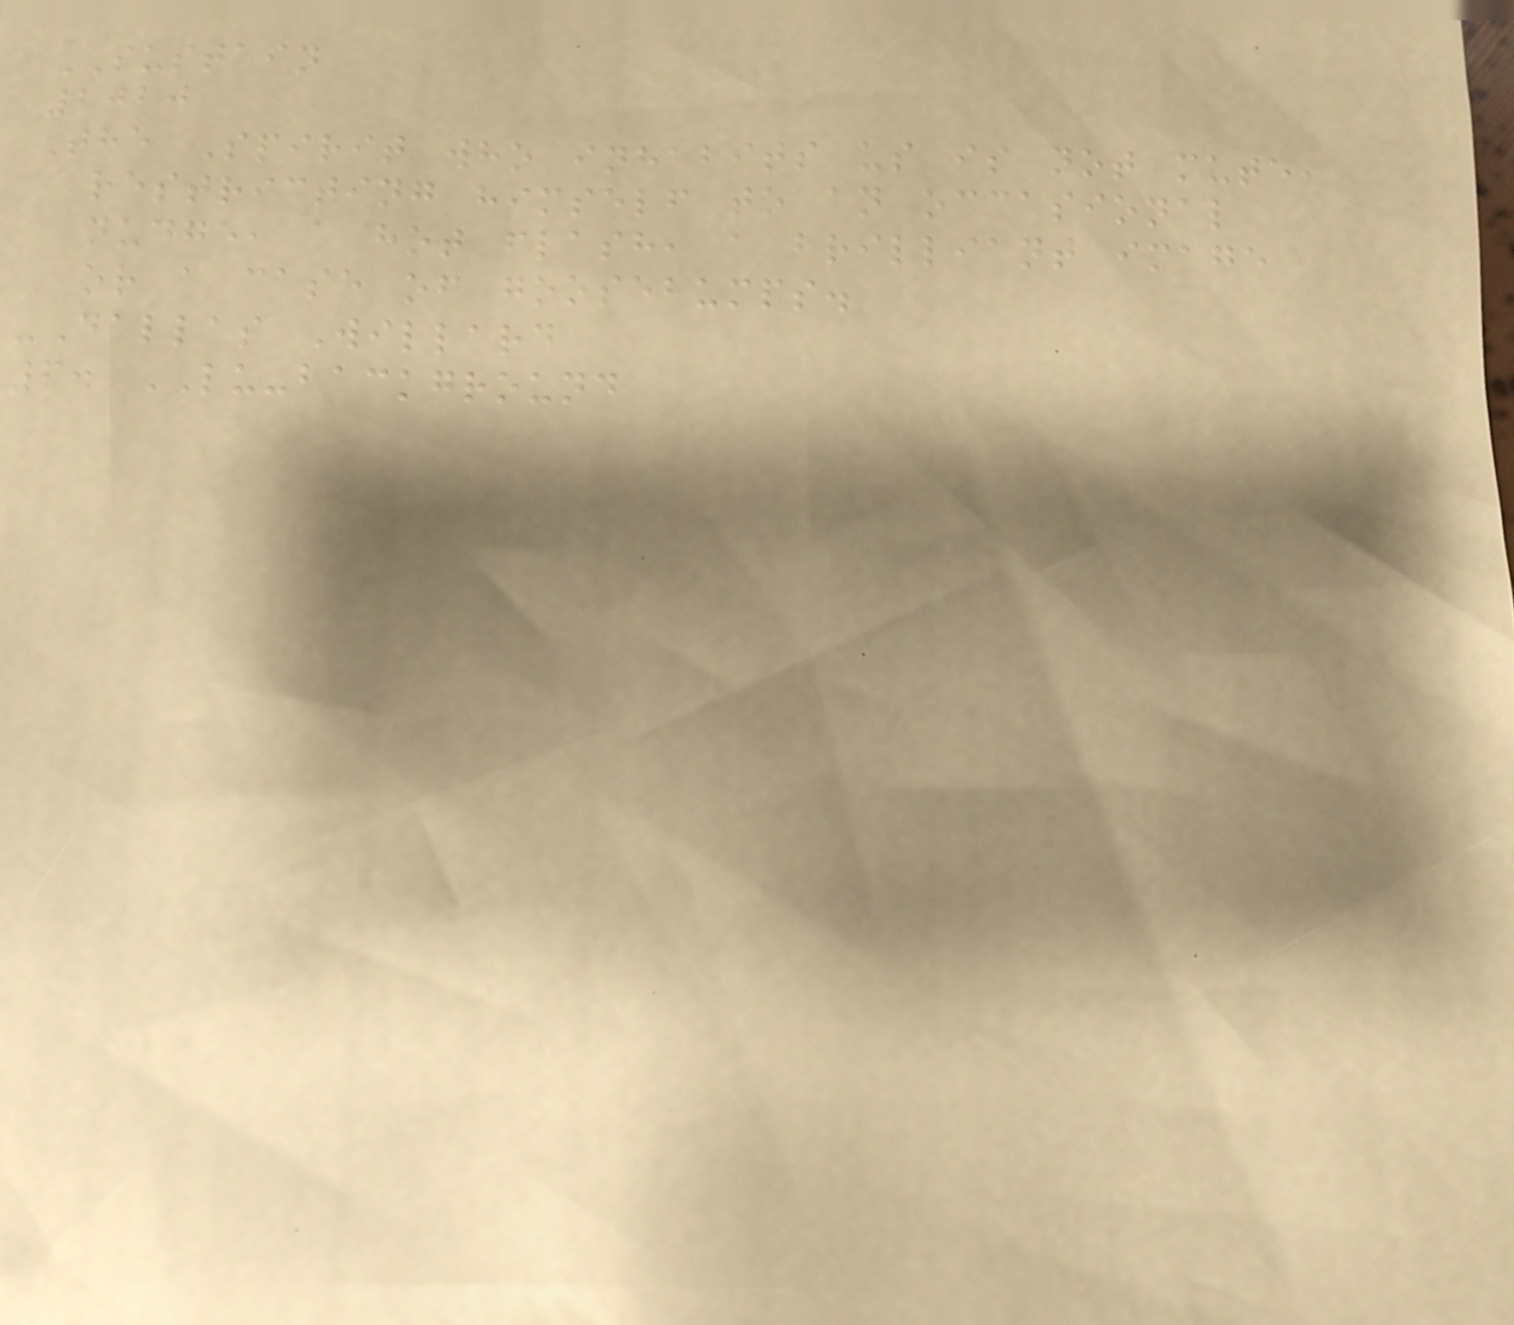SUSTAIN
2020
The Spirit who inhabits us is not mute,
restricting himself to an occasional
nudge, a hot flash, a brilliant image
or a case of goosebumps.
-Dallas Willard
6. LU-background
